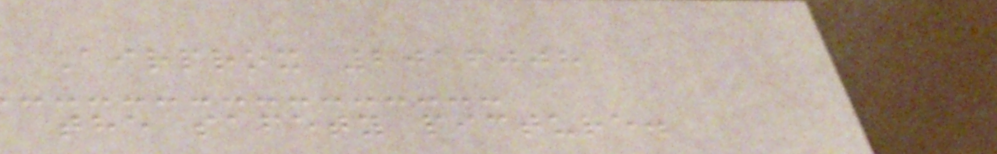Airprox 2016008
the safety picture.
